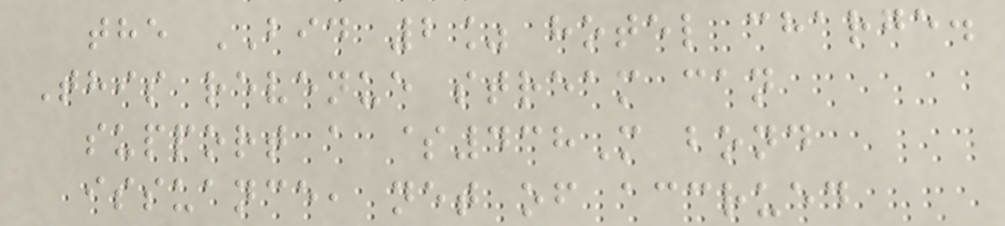the BID 2% hotel charge.
This revenue stream can
support a $438M bond
issuance, net of accrued
